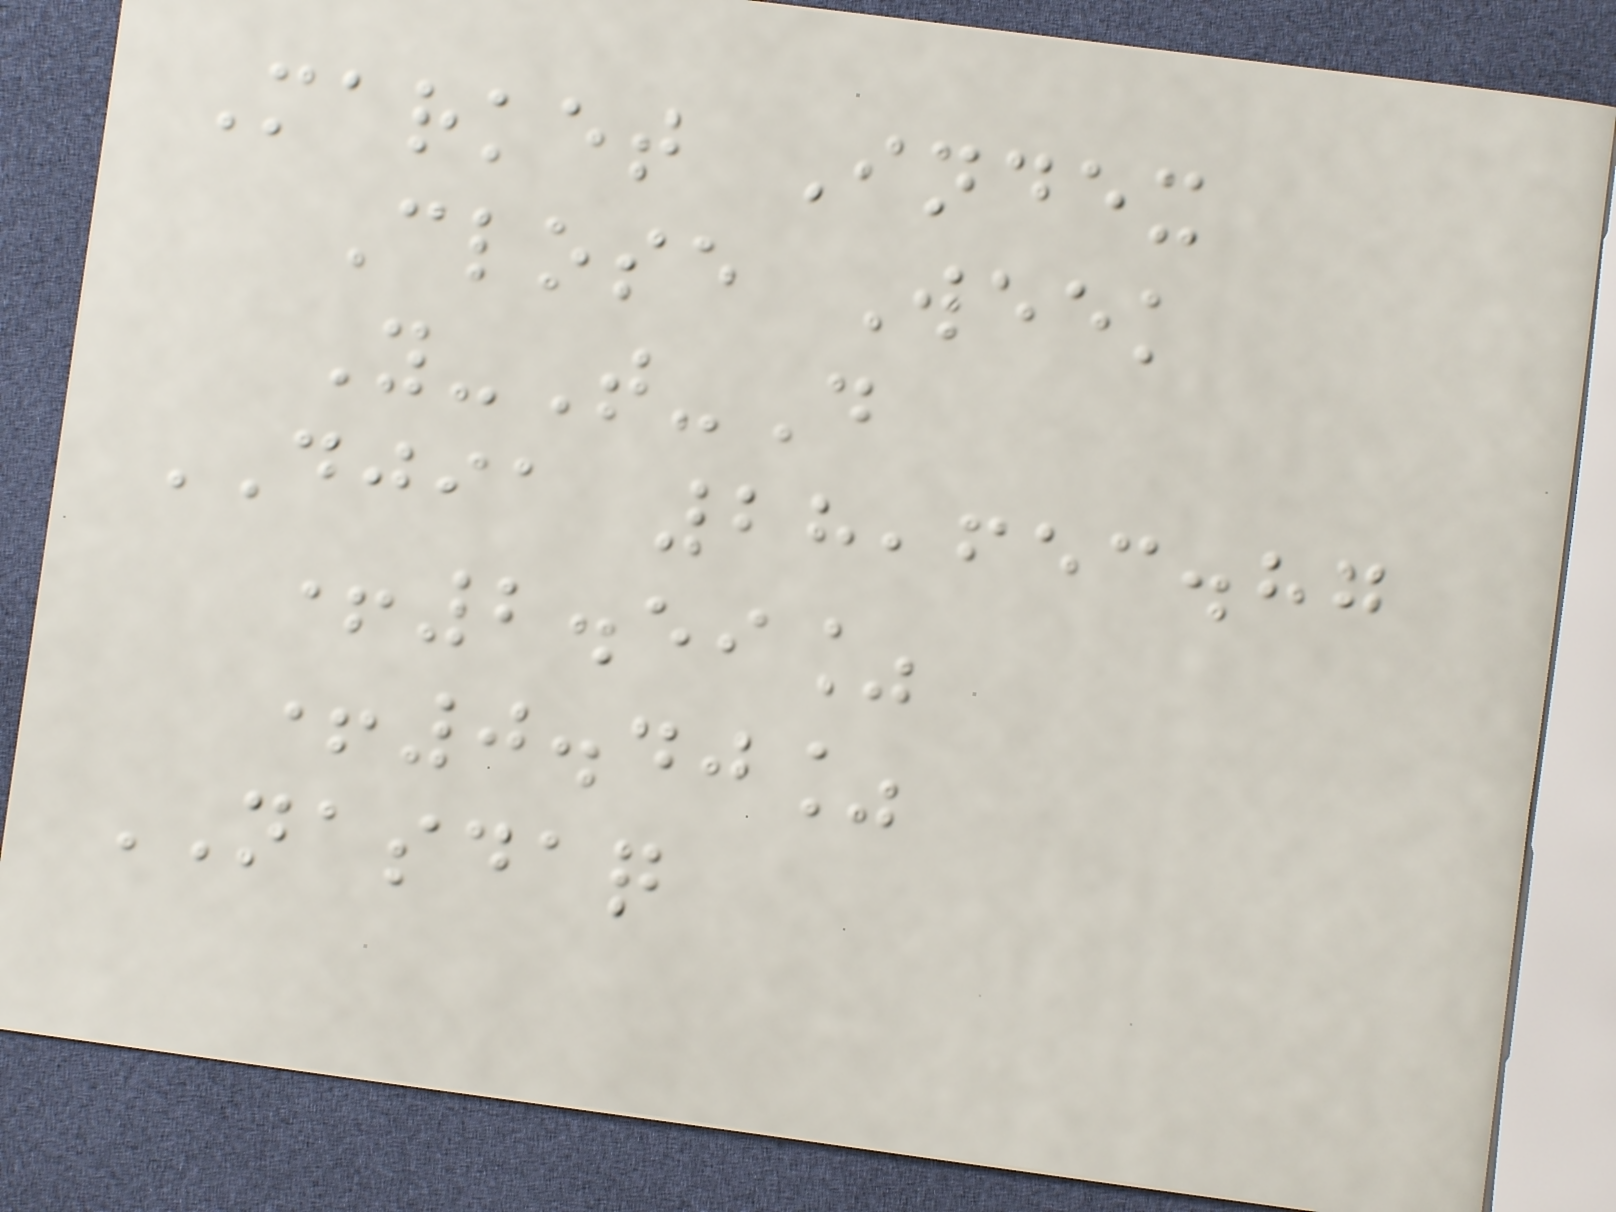Market Index
Close Week
Y-T-D
DJIA 28,653.87
+2.59%
+0.40%
NASDAQ
